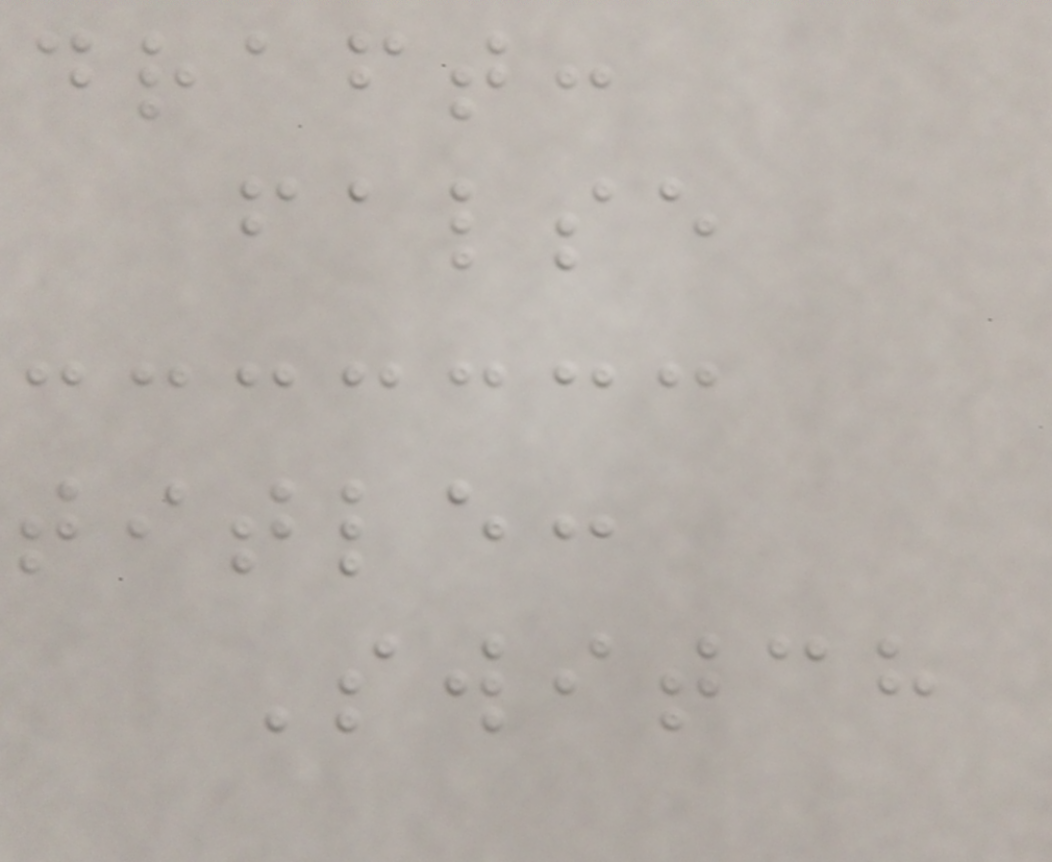draft:
false
title:
Switch
